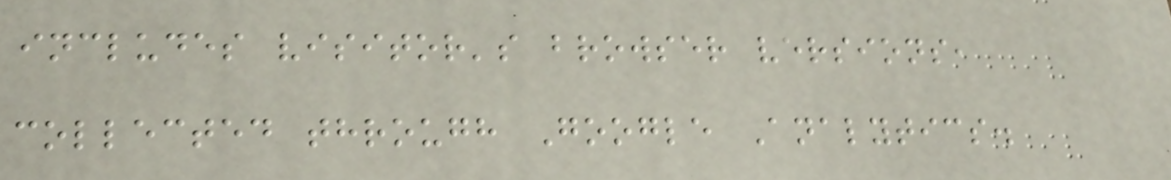includes visitor's browser versions,
collected through Google Analytics.
